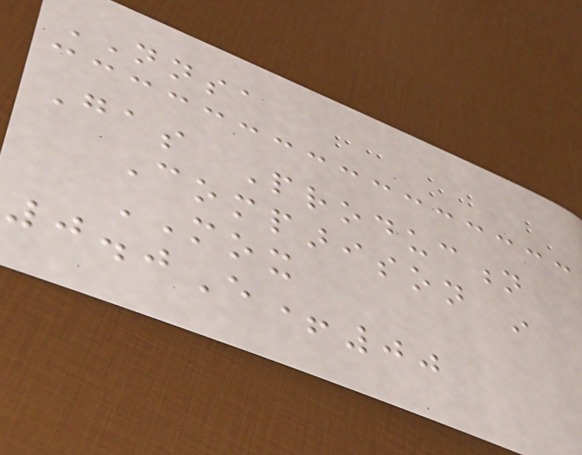NNSA
Gas Production
Comparison in
MOX
0.0E+00
